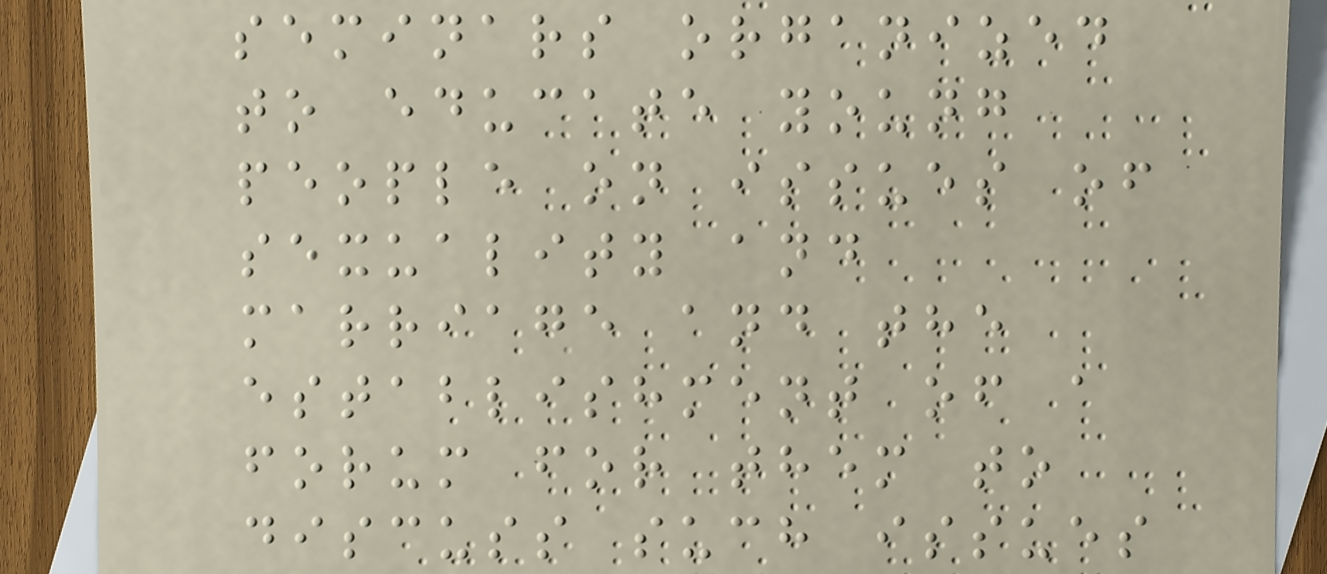seminars organized
to educate young
people on issues of
sexuality and
marriage and the
establishment of a
forum for them to
discuss such issues
